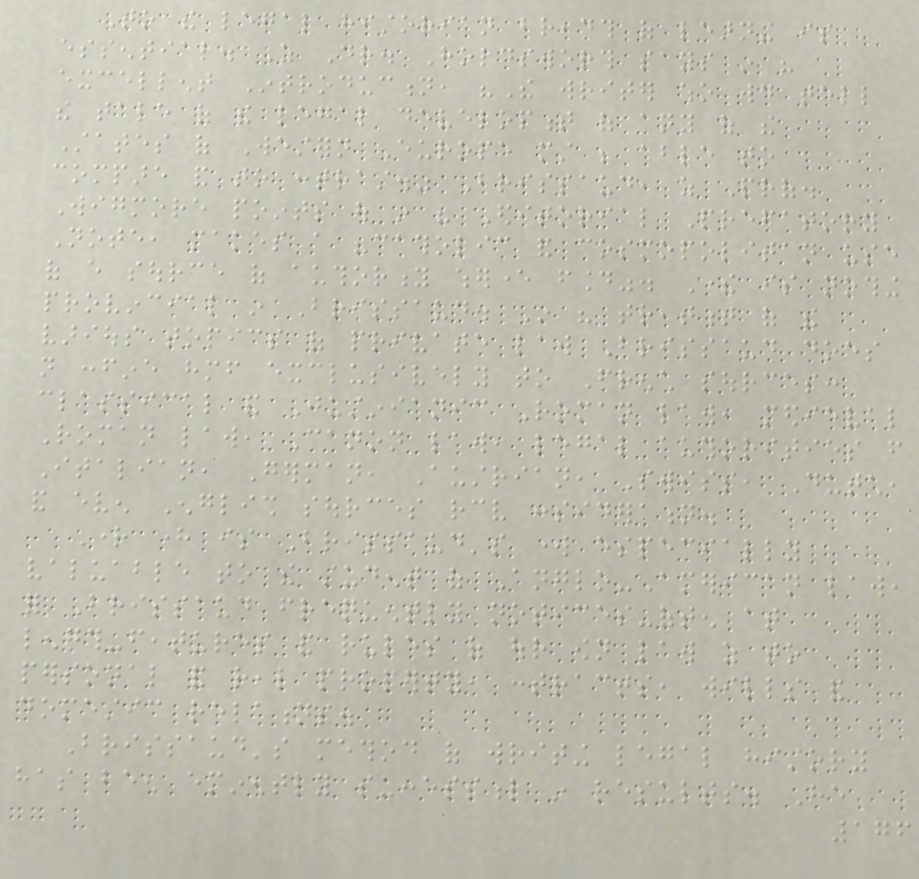To the legal historian breadth of learning is
essential. As Dr. Holdsworth says in his
excellent Introduction, "The writer who would tell
the tale of the legal development of any of the
States of Western Europe must be able to
compare and to contrast." Brissaud, as Prof.
Wigmore points out in his Editorial Prefatory
Note, makes a "catholic and cosmopolitan use
of every source of authority wherever found". There is nothing
provincial in Brissaud. In his treatment of the
various topics of private law Brissaud does
not confine himself exclusively to French sources:
classical and Justinianic Roman law, medieval
Roman law, Canon law, legal authorities from
Italian, German, Austrian, Swiss, Dutch,
and even English sources receive consideration.
Right here is Brissaud's work especially
valuable to the student of Anglo-American law,
for Brissaud frequently notices-often at
length-features and rules of our own law as to
personal and real property, contracts, wills and
domestic relations.
Brissaud's method of writing legal history
has been eminently successful in results. He
176
